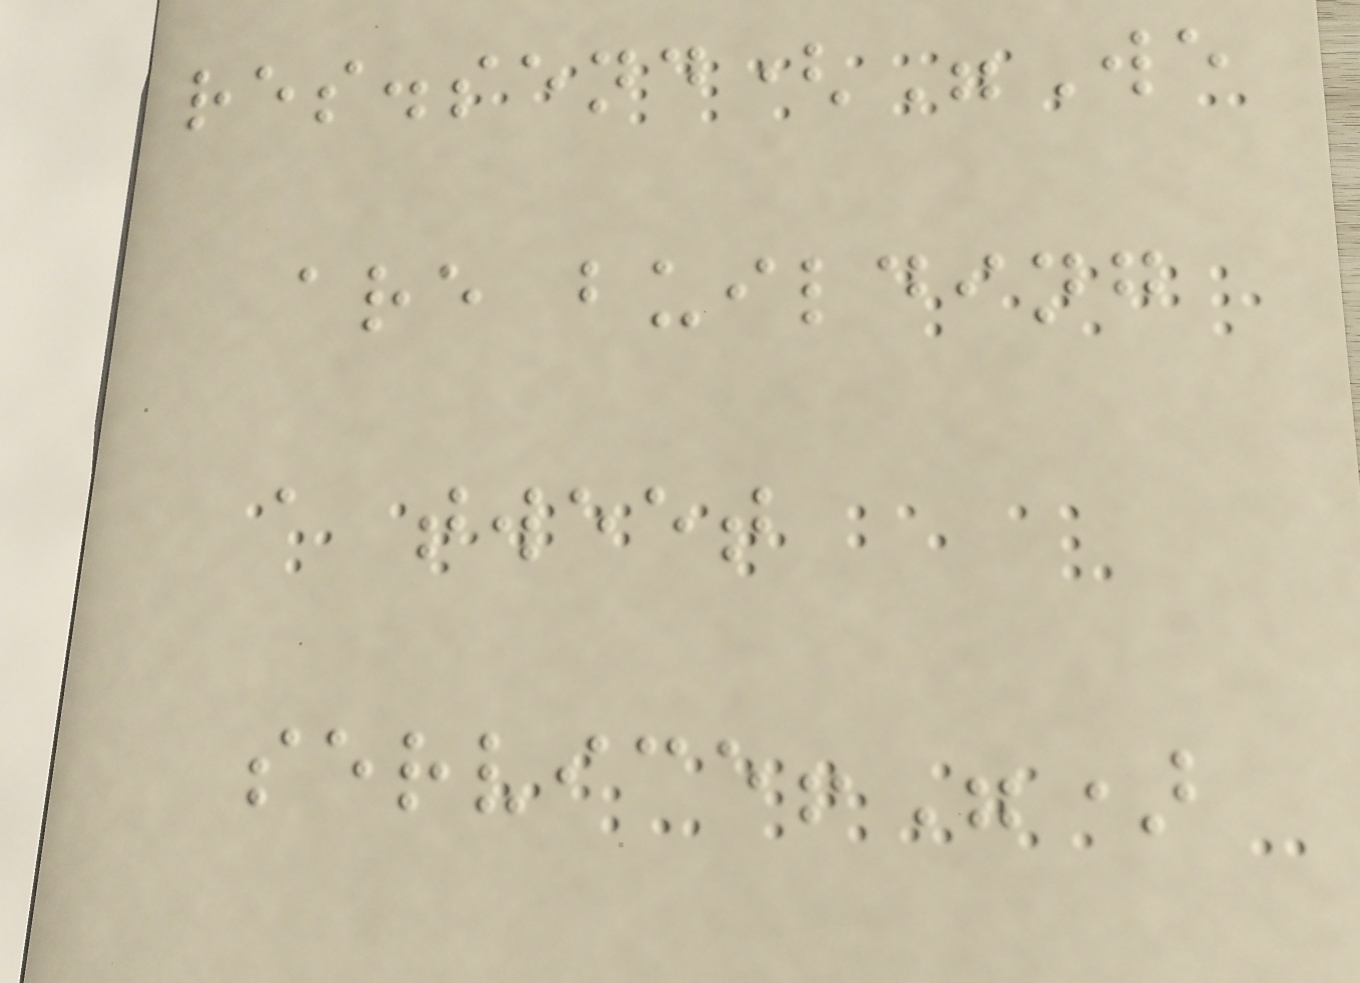res.send("We
are building
a tweet
service!")
